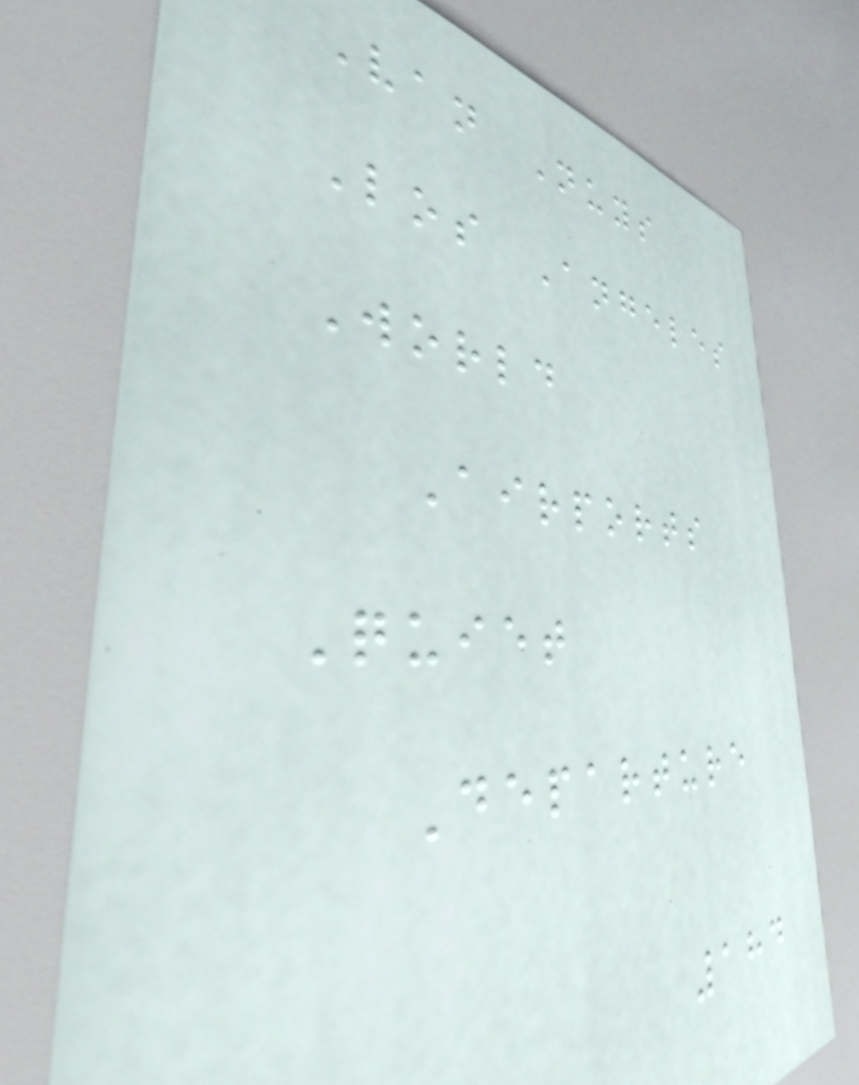Van Nuys
Los Angeles
World
Airports
Quiet
Departure
184
